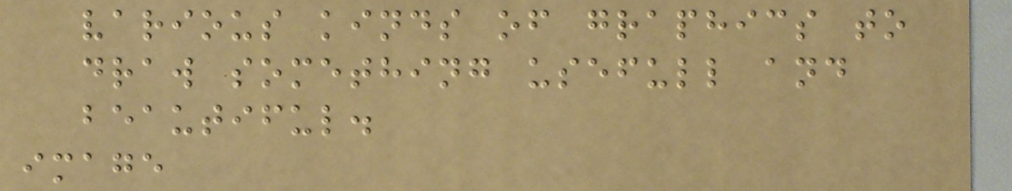various kinds of graphics to
draw something usefull and
beautiful.
image
